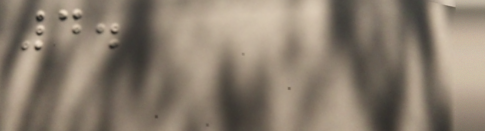4.
